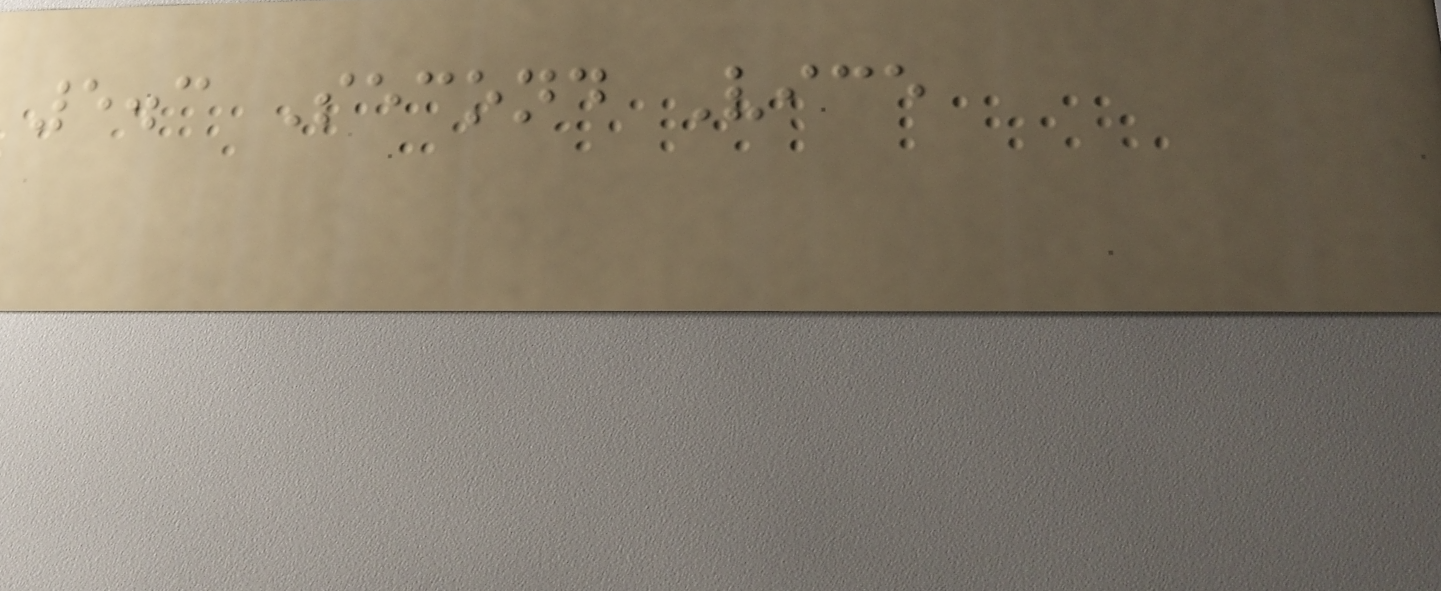5.3 Second Vice
